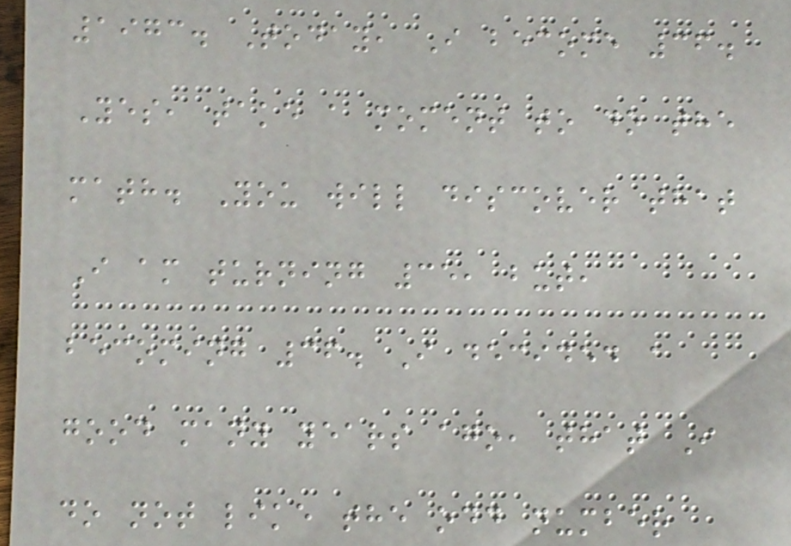1973. Today, I become 36.
Yes, take a moment to do the
math. You will discover that
I am turning 35, but,
becoming 36. I decided a
good many years ago, that I
do not like the odd number
